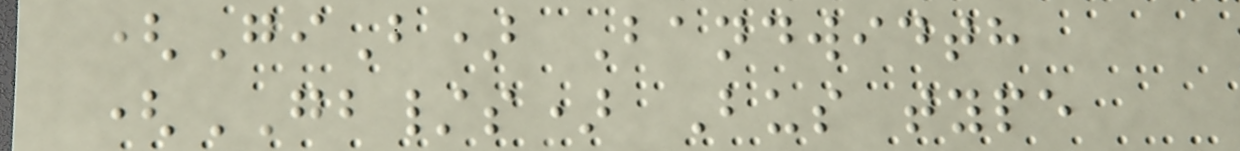(GiB) Bandwidth
(GB/s) Bus type
